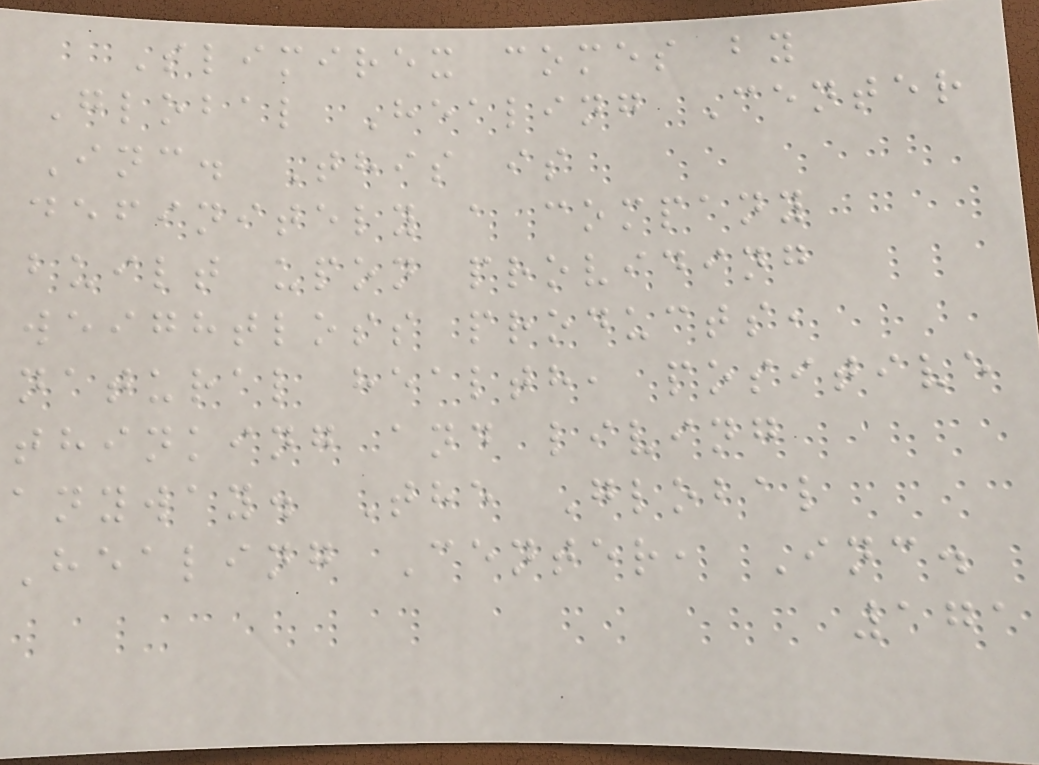Slimirex comes by
Global Healing Center
Inc. This is
definitely a company
built upon providing
weightloss products,
natural health, positive
thinking and living
anyway. The Global
Healing Center, Inc.
171
